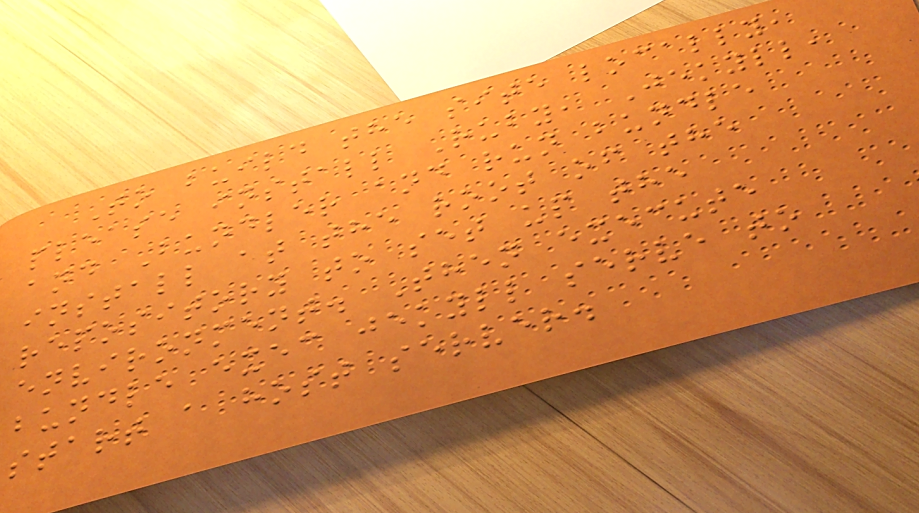To build the site locally,
please install Ruby, Jekyll,
and Bundler and run bundle
install at the root of the
repository to set up the
environment. Then execute
bundle exec jekyll serve to
start a host server.
